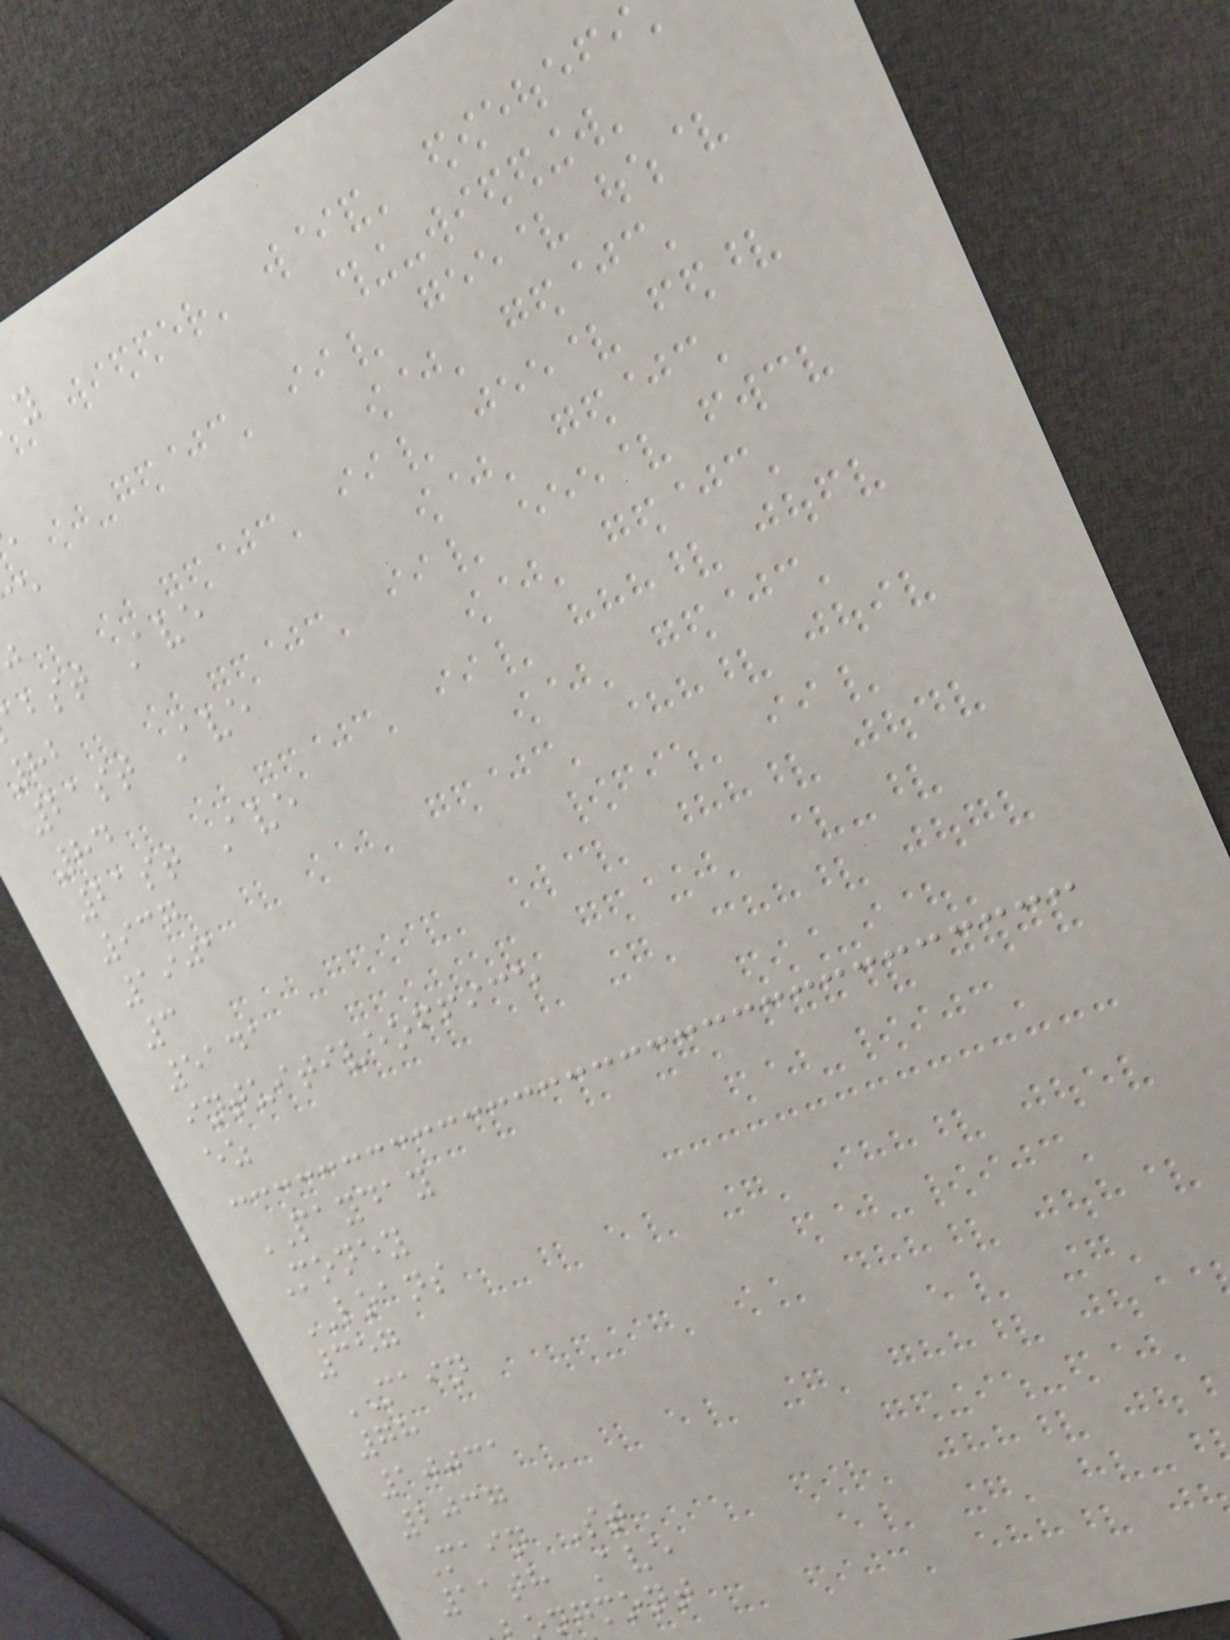bst Ave
82
21st Ave
84
21st Ave
937
1901
3
5141
intuitiveoffice
ez
PAYDAY
Money
LOANS
357
MAIN
78
10031
2037
Main St
11th Ave
ngmont
